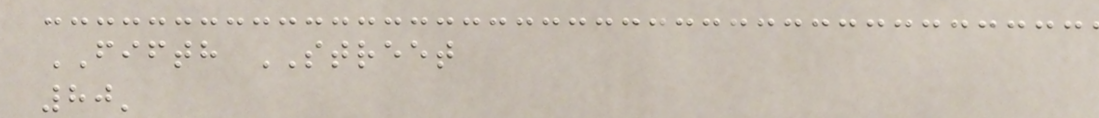FIFTH STREET
80'
